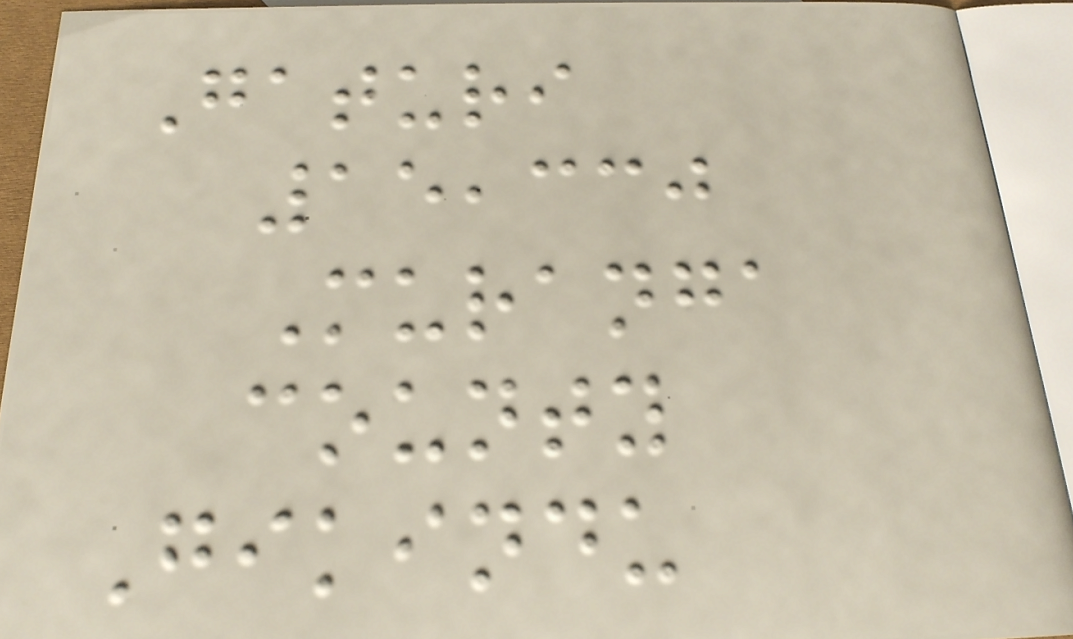Gaturi
15,330
Muranga
county
Gikindu
